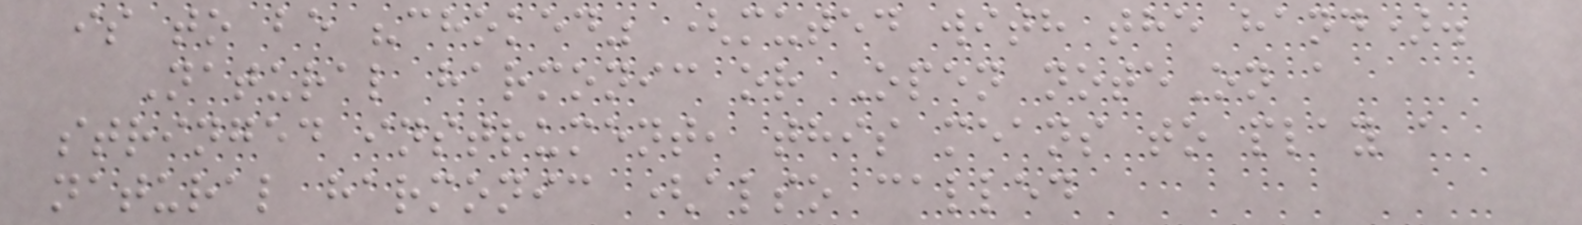is to be "choked" (muted with the hand).
Natural harmonic or Open noteOn a
stringed instrument, this means to play a
natural harmonic (also called
